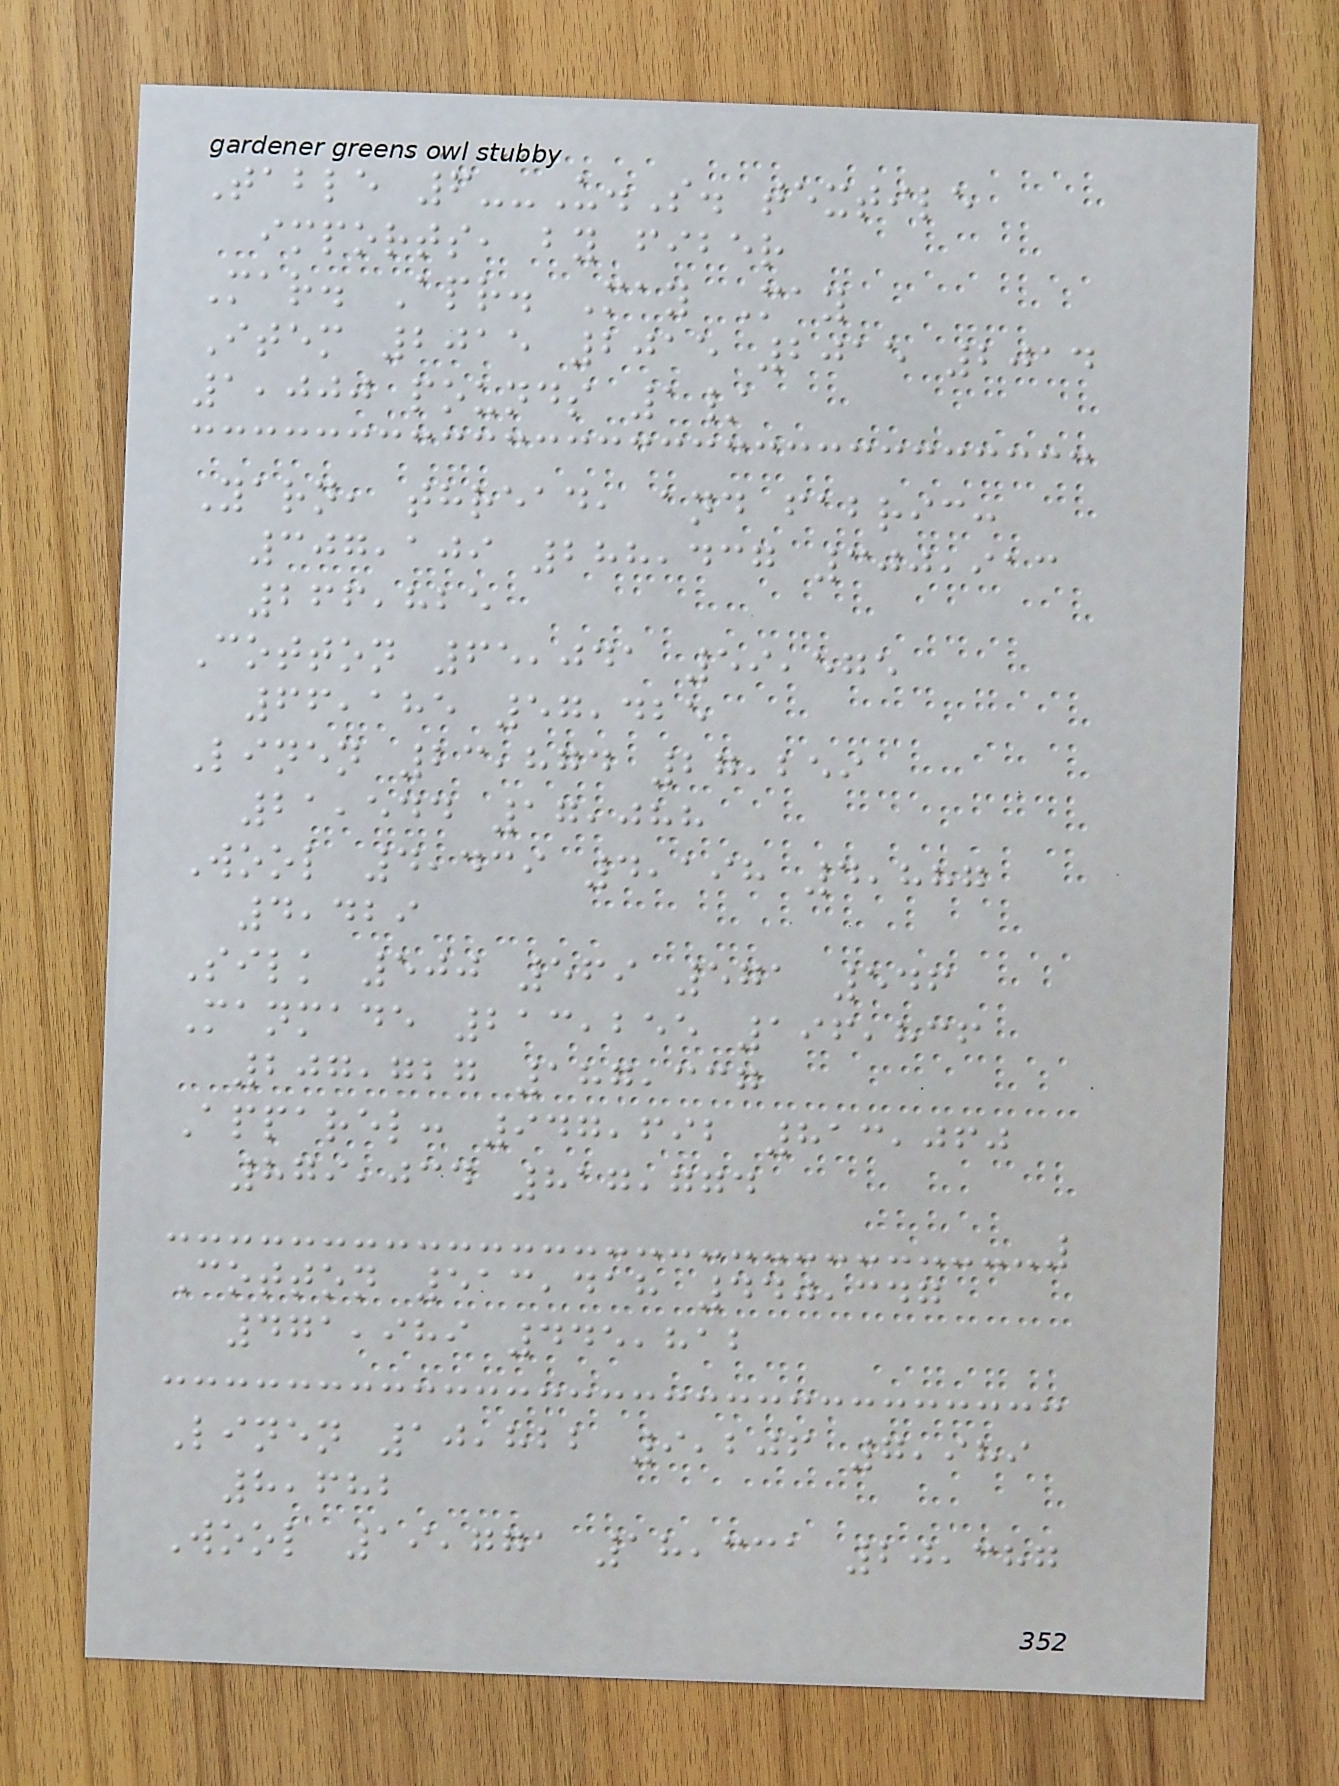Table 6--U.S. textile
imports, by fiber
Mar. Apr. May May
Item 2015 2015 2015 2014
1,000 pounds 1/
Yarn, thread, and fabric:
307,109 288,437 300,913
266,825
Cotton 65,041 59,575
66,185 57,425
Linen 23,874 27,259
21,544 17,088
Wool 4,439 4,198 4,887
4,429
Silk 500 569 571 546
Manmade 213,255 196,836
207,727 187,337
Apparel: 947,692 813,060
879,034 817,774
Cotton 513,418 440,347
471,989 445,812
Linen 10,822 9,206 7,989
8,682
Wool 19,771 18,331 20,387
